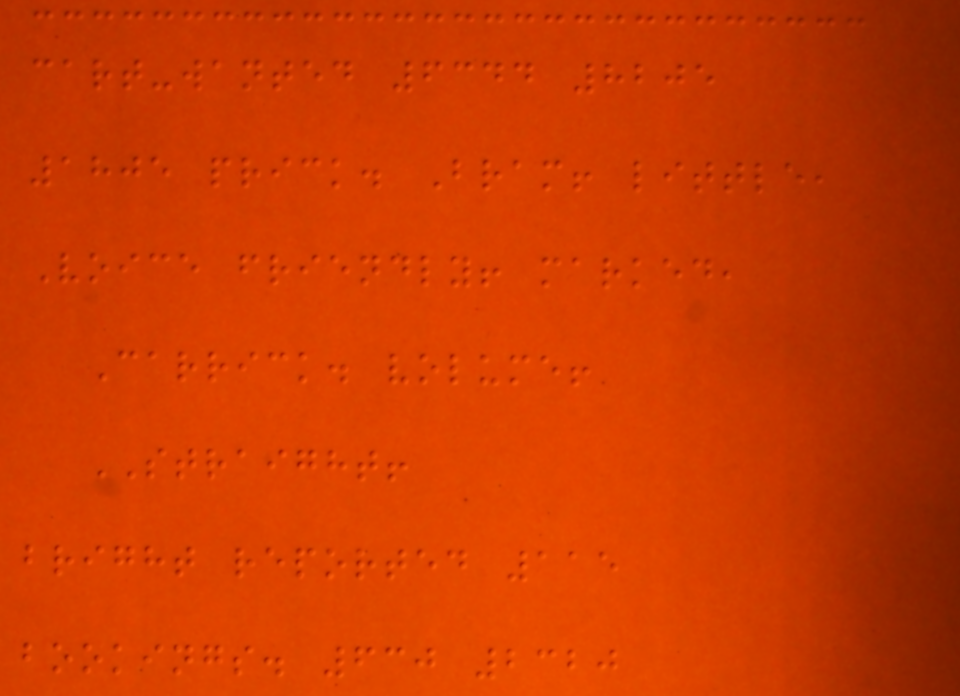cart-wanted 6344 8205
1805 prick. Bram! little,
Voice friendly! marked,
Carrick. volume!
STRAIGHT!
bright reported 115
bookings. 630 2320
